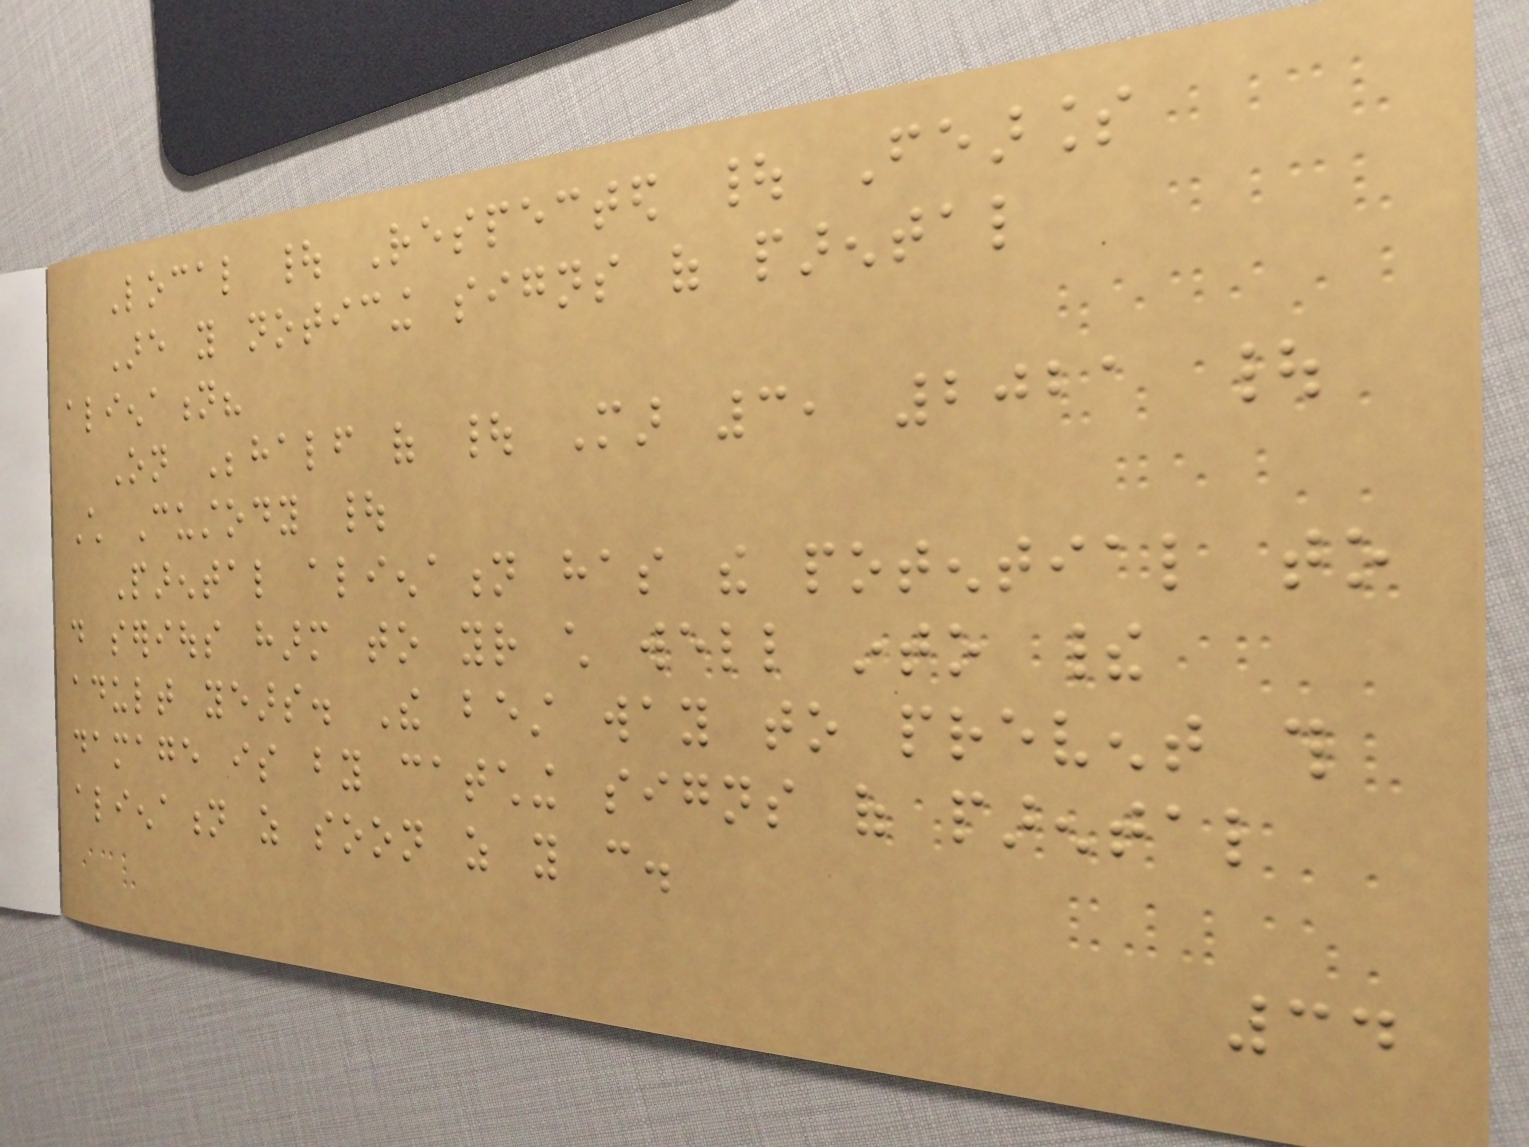Local | Respected | Fearless
Are you noticing signs of parental
alienation?
On Behalf of | Mar 3, 2021 |
Child Custody |
Parental alienation has the potential to
do serious harm to your child well into their
adult years. The best way to prevent this
damage is by catching signs of parental
alienation as soon as you can.
34
